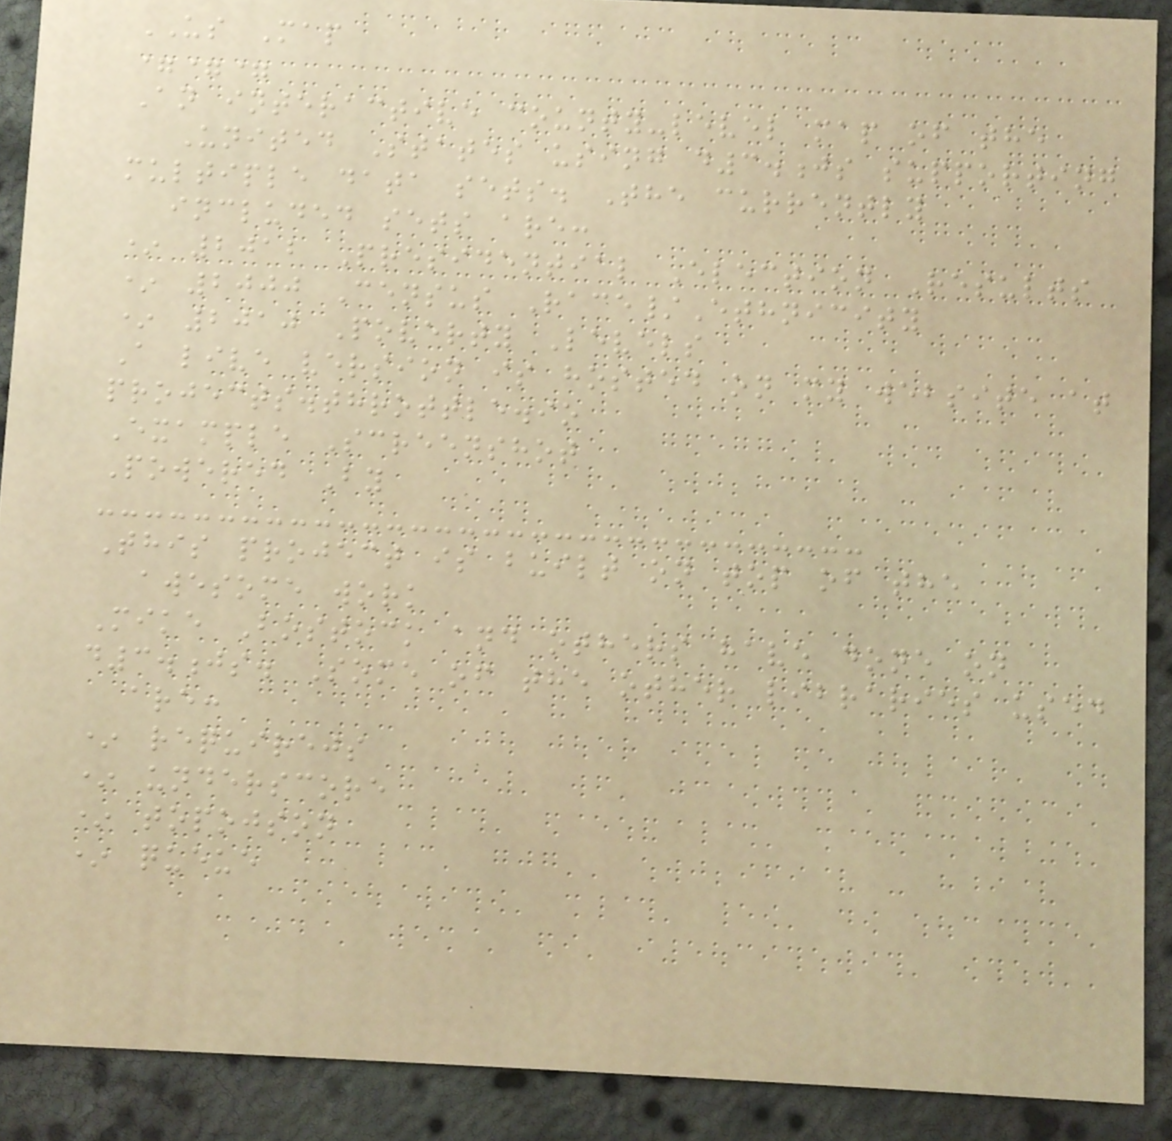US Map
===
An interactive county-level map of the
United States using d3.js supporting
multiple data sets. The currently
included sets are:
* 2012 Presidential Election Results
* 2000 Census Race/Ethnicity
* 2010 Poverty Levels
A live version is hosted on my website at
projects.throttle.io
Example Screenshot
Powered By
This project is built on top of the
awesome work
Mike Bostock and others have done on
d3.js. Some of the other libraries used
are:
* requirejs
* underscore
* topojson
* queue
